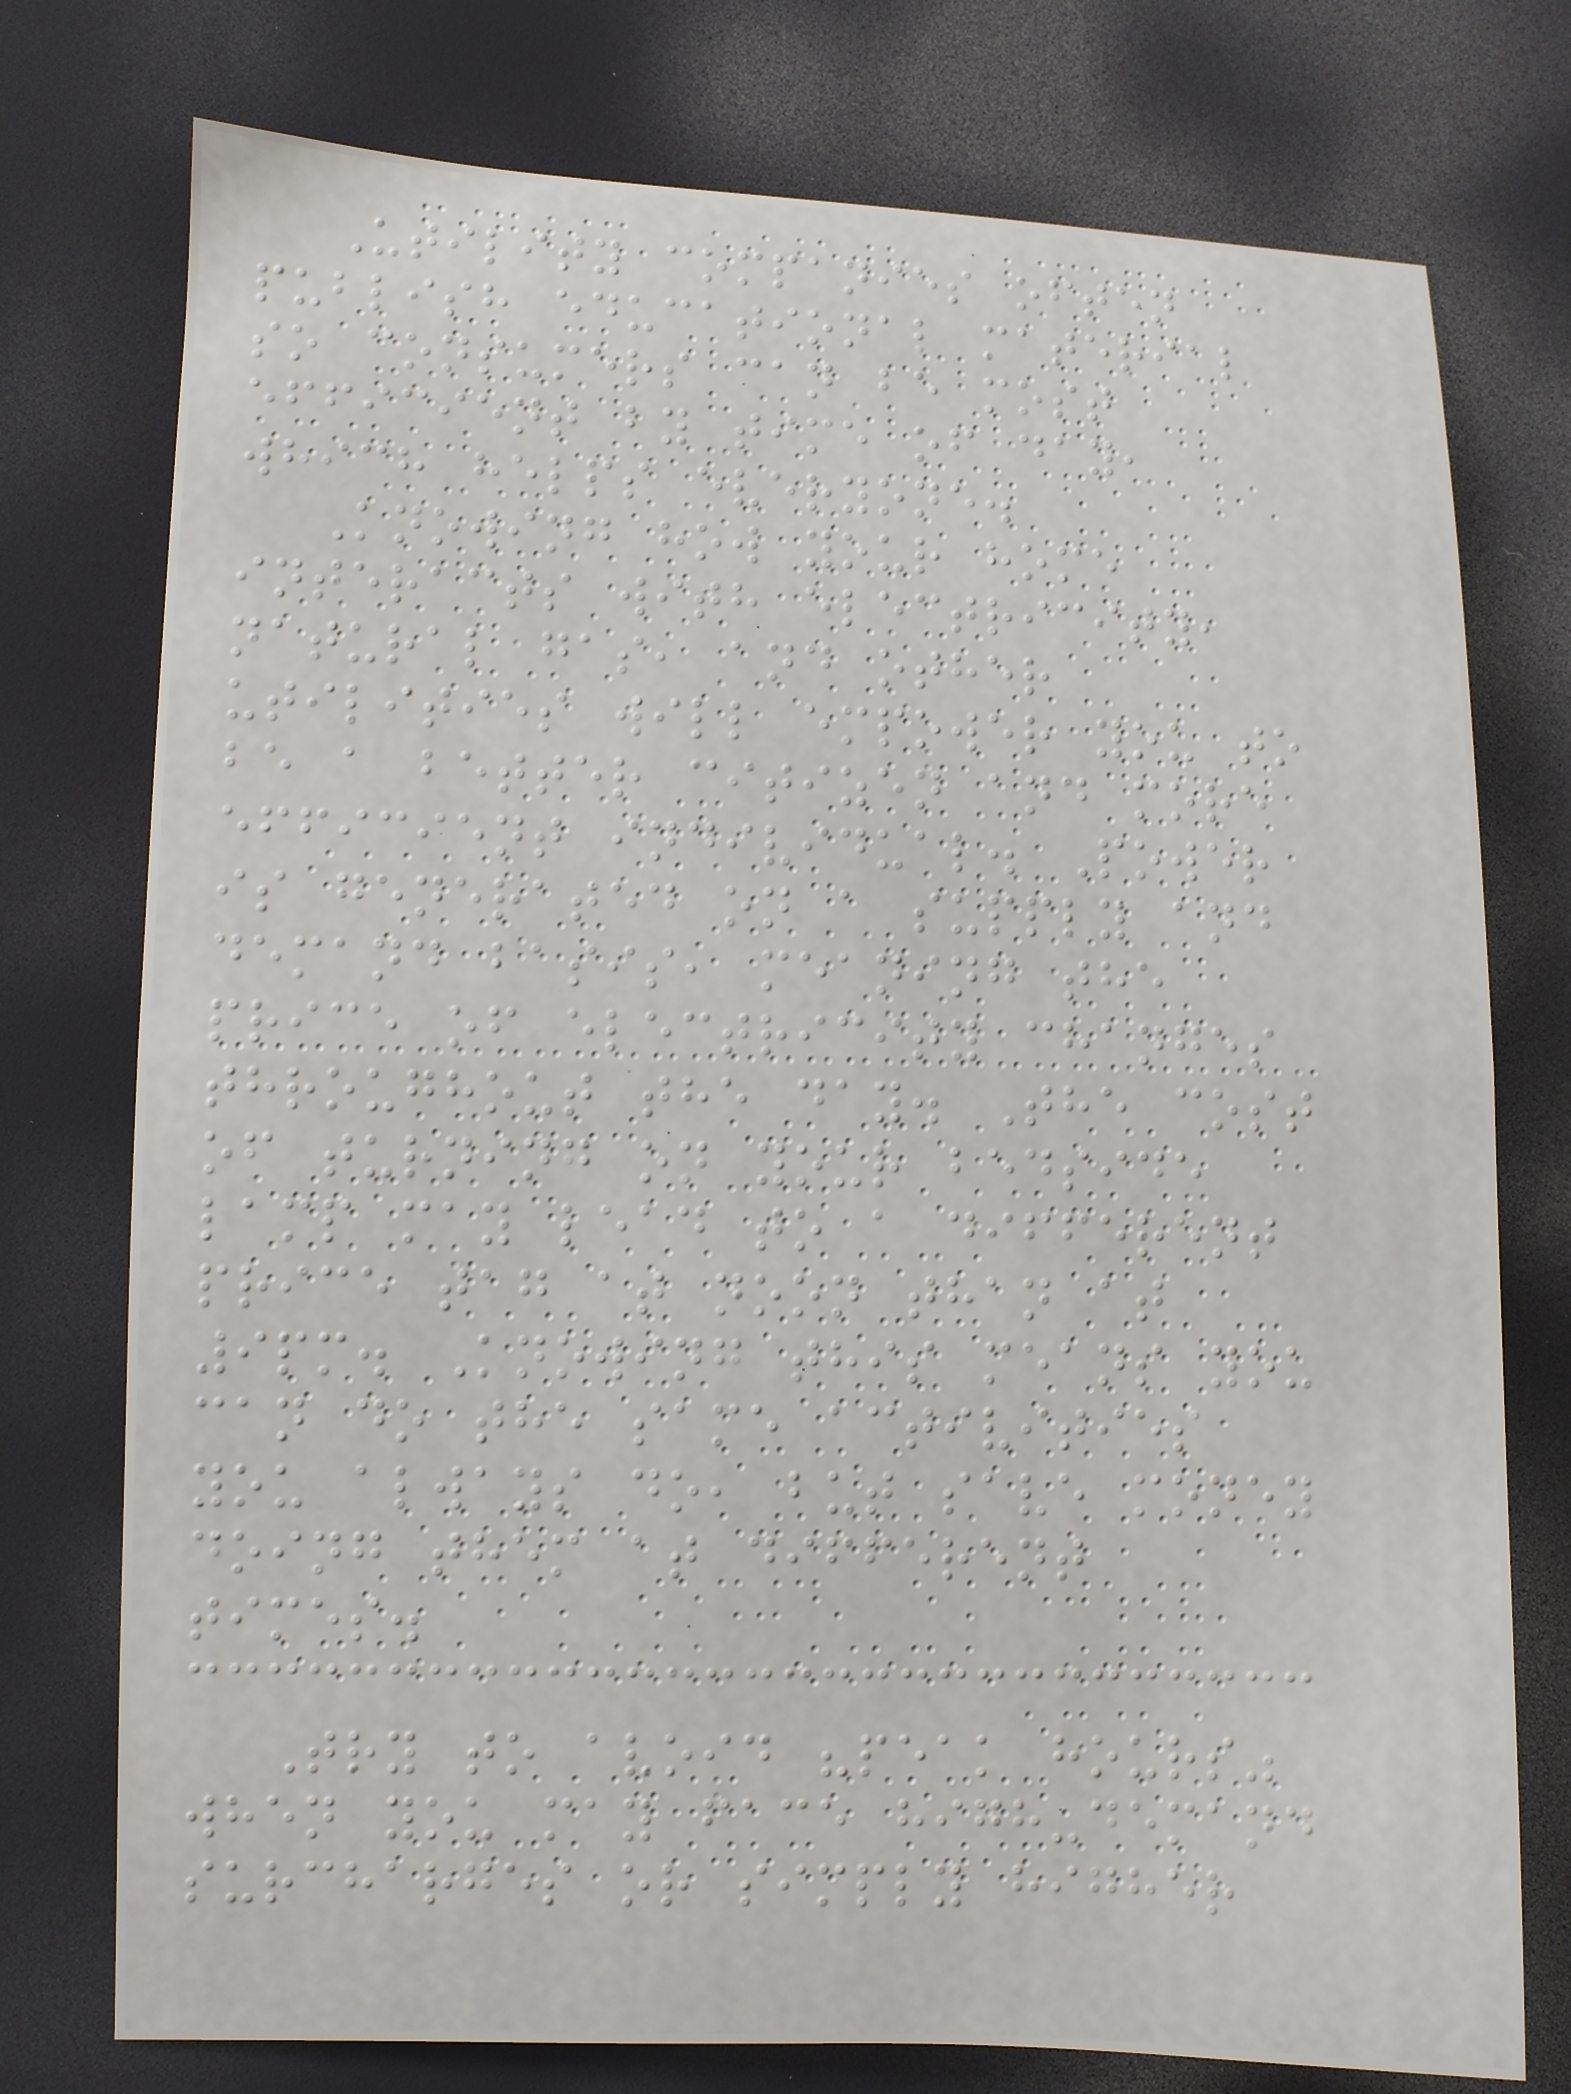Utility companies often
publish educational material
so consumers can be most
efficient by time of day,
which helps everyone.
Knowing how your home
interacts with electricity,
natural gas, and other
utilities will empower you to
be a better citizen and more
efficient individual. Power
is generated on a supply and
demand basis, meaning the
price of electricity changes
throughout the day. The cost
of turning on your bedside
lamp may lead to a different
price tag at noon than at
9pm. Knowing this means you
can do the same activities
you always do, but save money
doing them at different
times.
Try to avoid "peak hours"
when you may face high-demand
surcharges or simply higher
